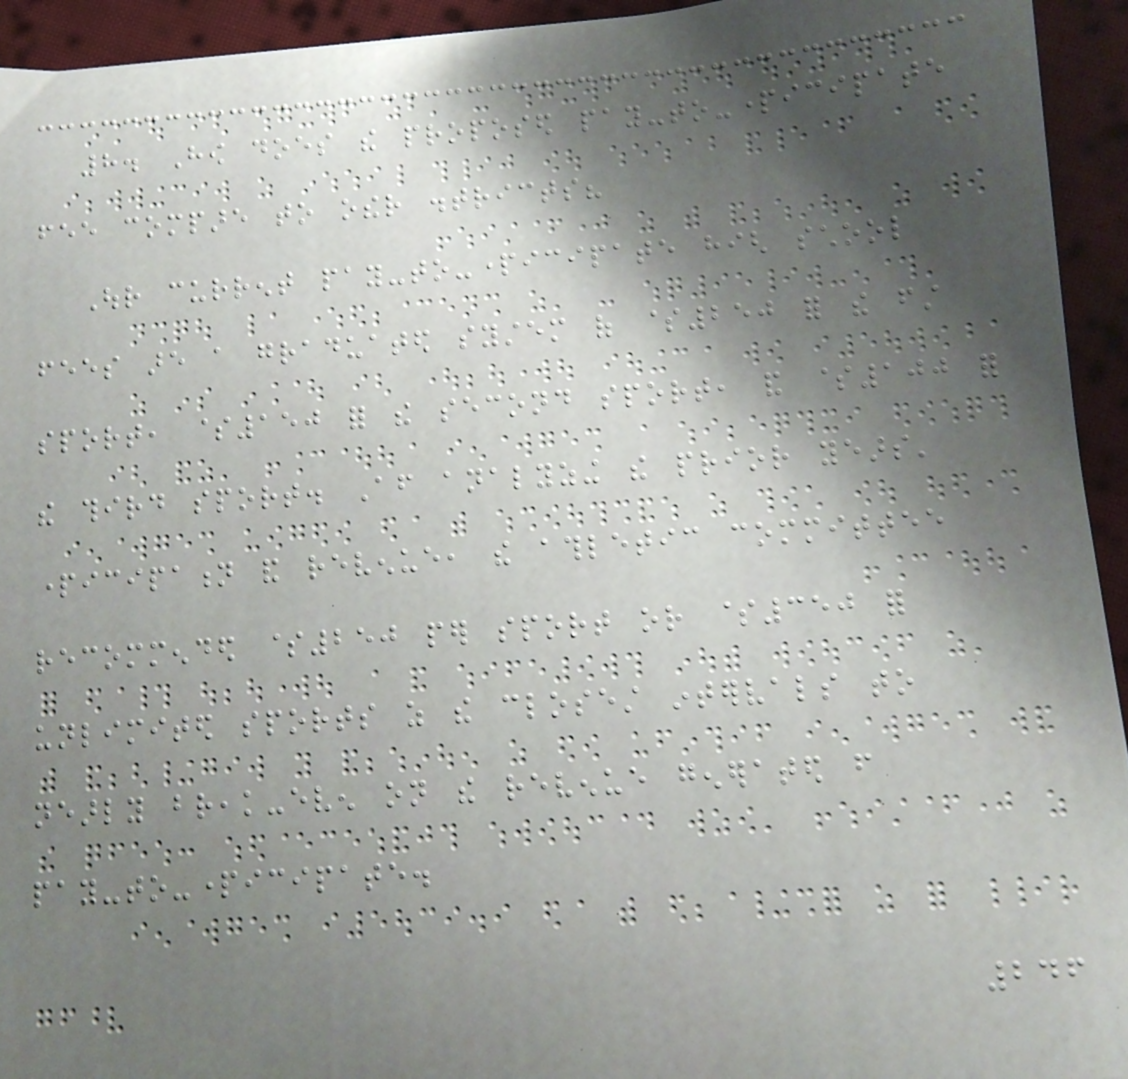8. How does the proposed pay-to-participate
fee compare to other districts?
Our current pay-to-participate high school
fees are a graduated system of $250 for the first
sport, $150 for the second sport, and $100 for
the third sport. After analyzing the prior years'
participation and revenue, the athletic committee
recommended $250 per sport or $350 for
unlimited sports as the closest intervals to
nearly break-even on the revenue generated from
pay-to-participate.
246
